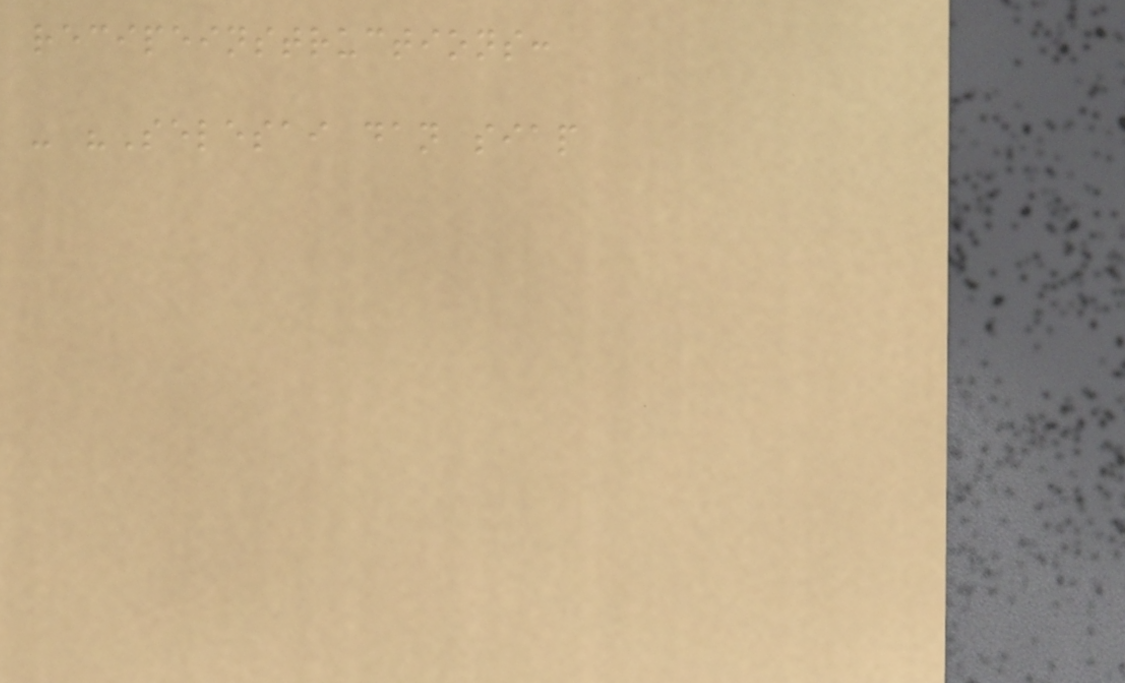recipeinstructions:
- "Selesai dan siap
